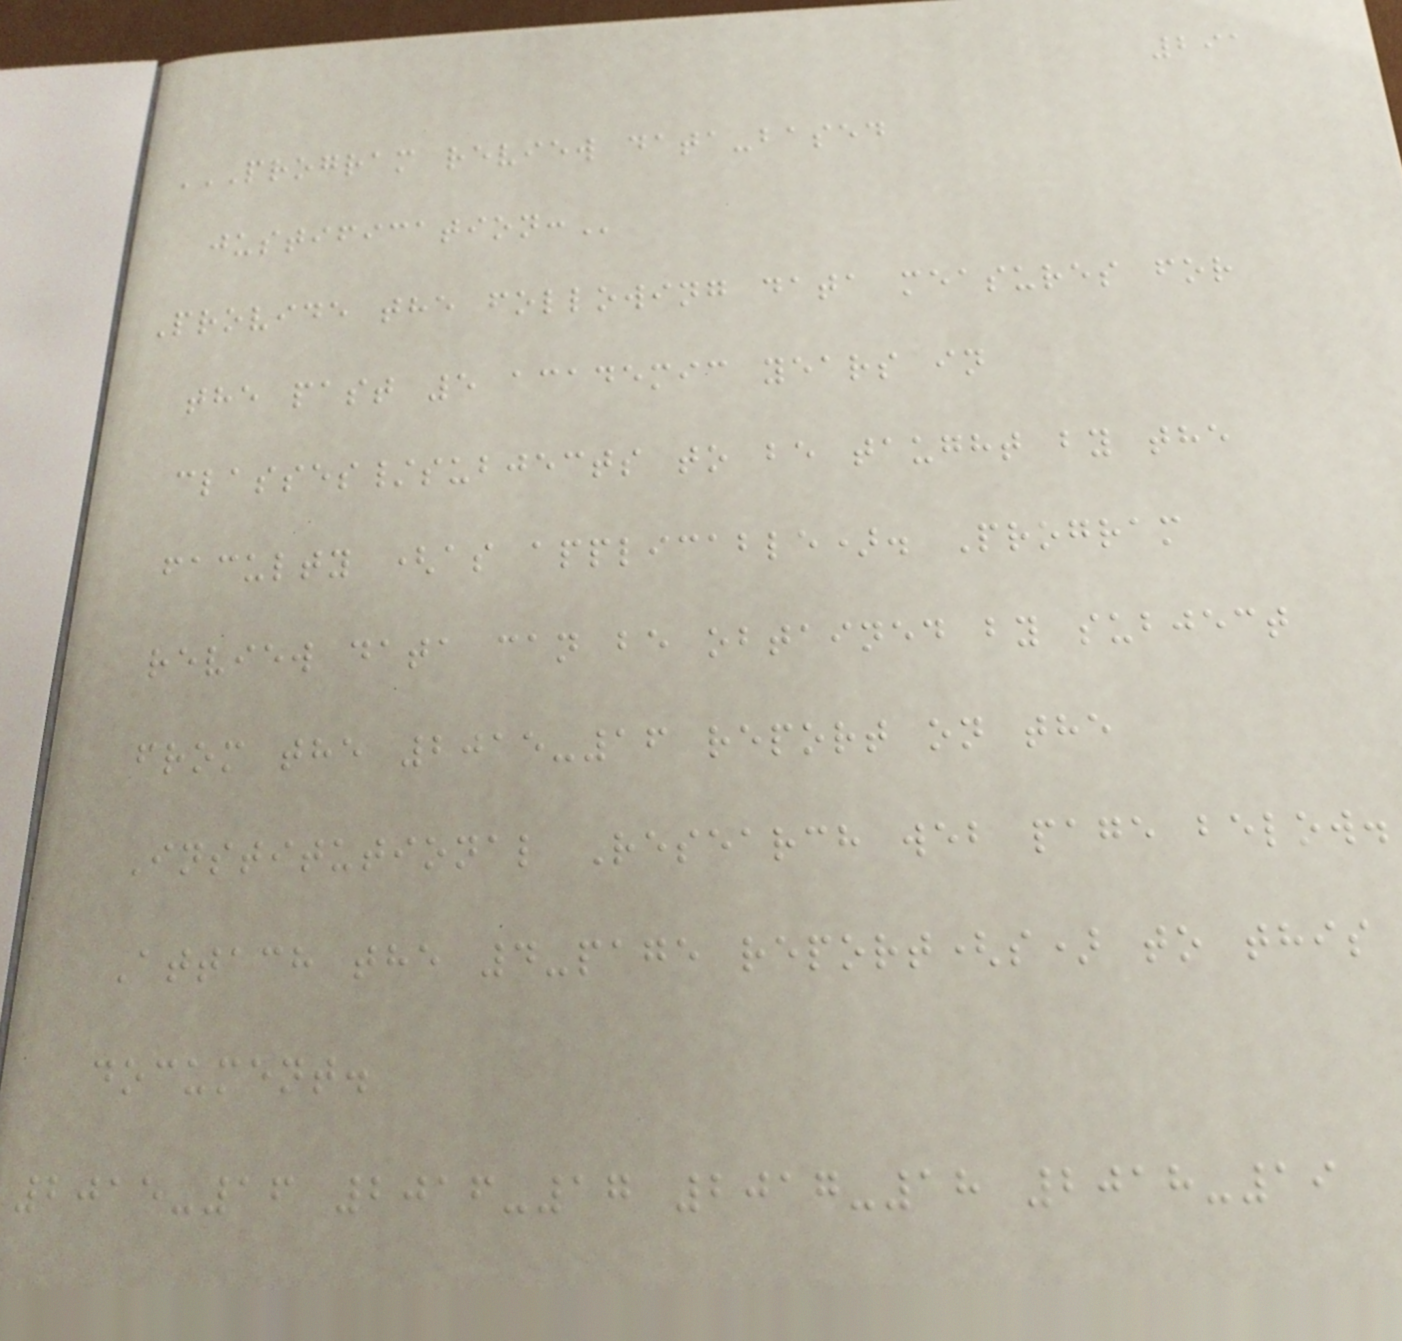291
PROGRAM REVIEW DATA-BASED
JUSTIFICATION:
Provide the following data measures for
the past 5 academic years in
classes/subjects to be taught by the
faculty (as applicable). Program
review data can be obtained by subject
from the 2015-16 report on the
Institutional Research web page below.
Attach the 4-page report(s) to this
document.
2015-16 2016-17 2017-18 2018-19
